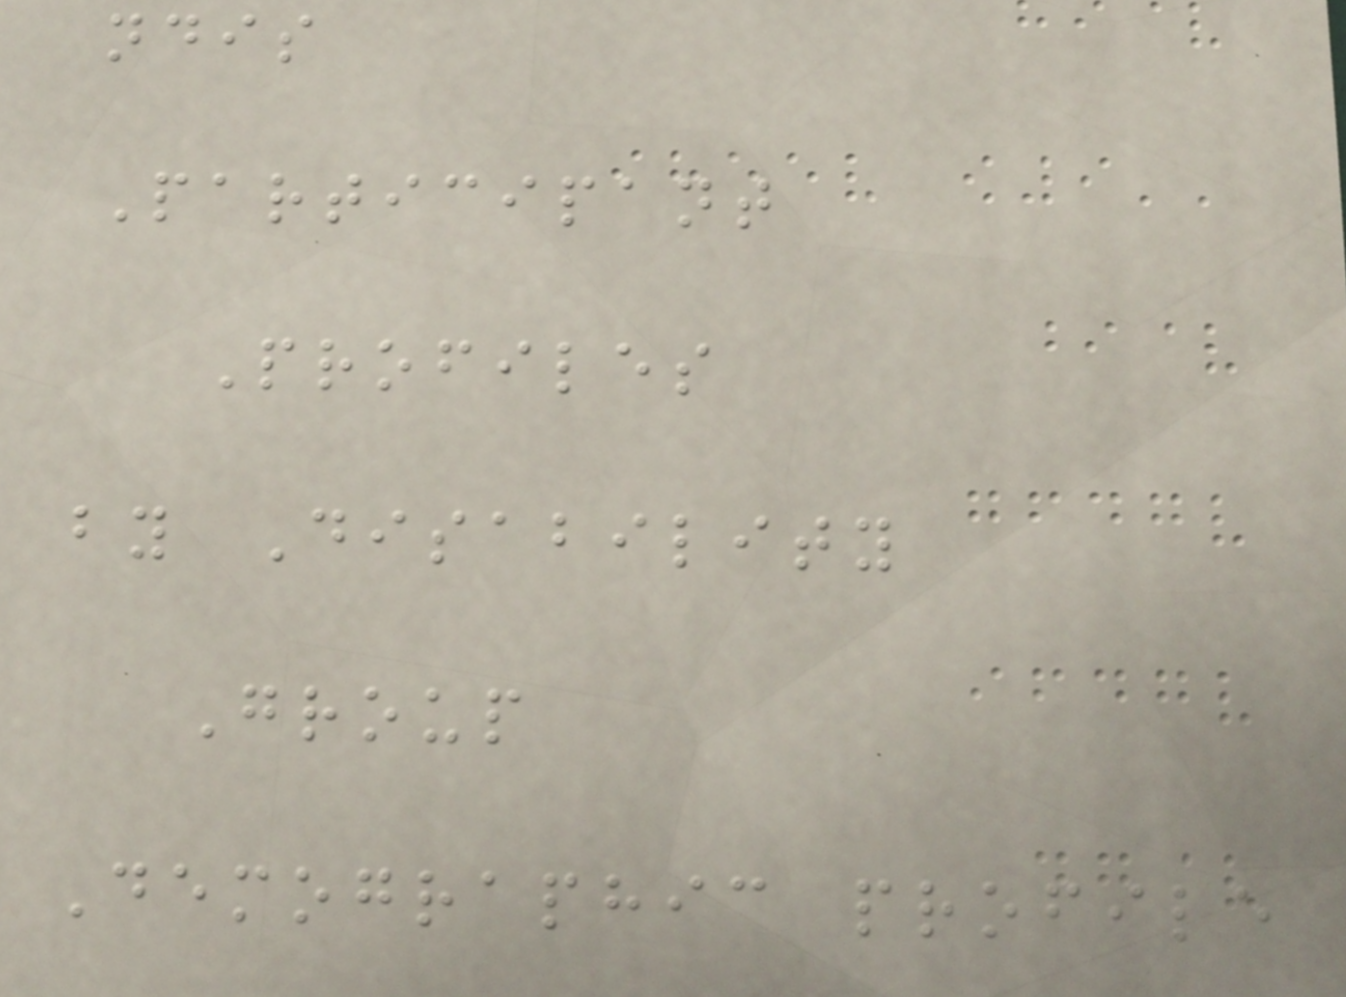ndis
Participant
Profiles
by Disability
Group
Demographic profile
